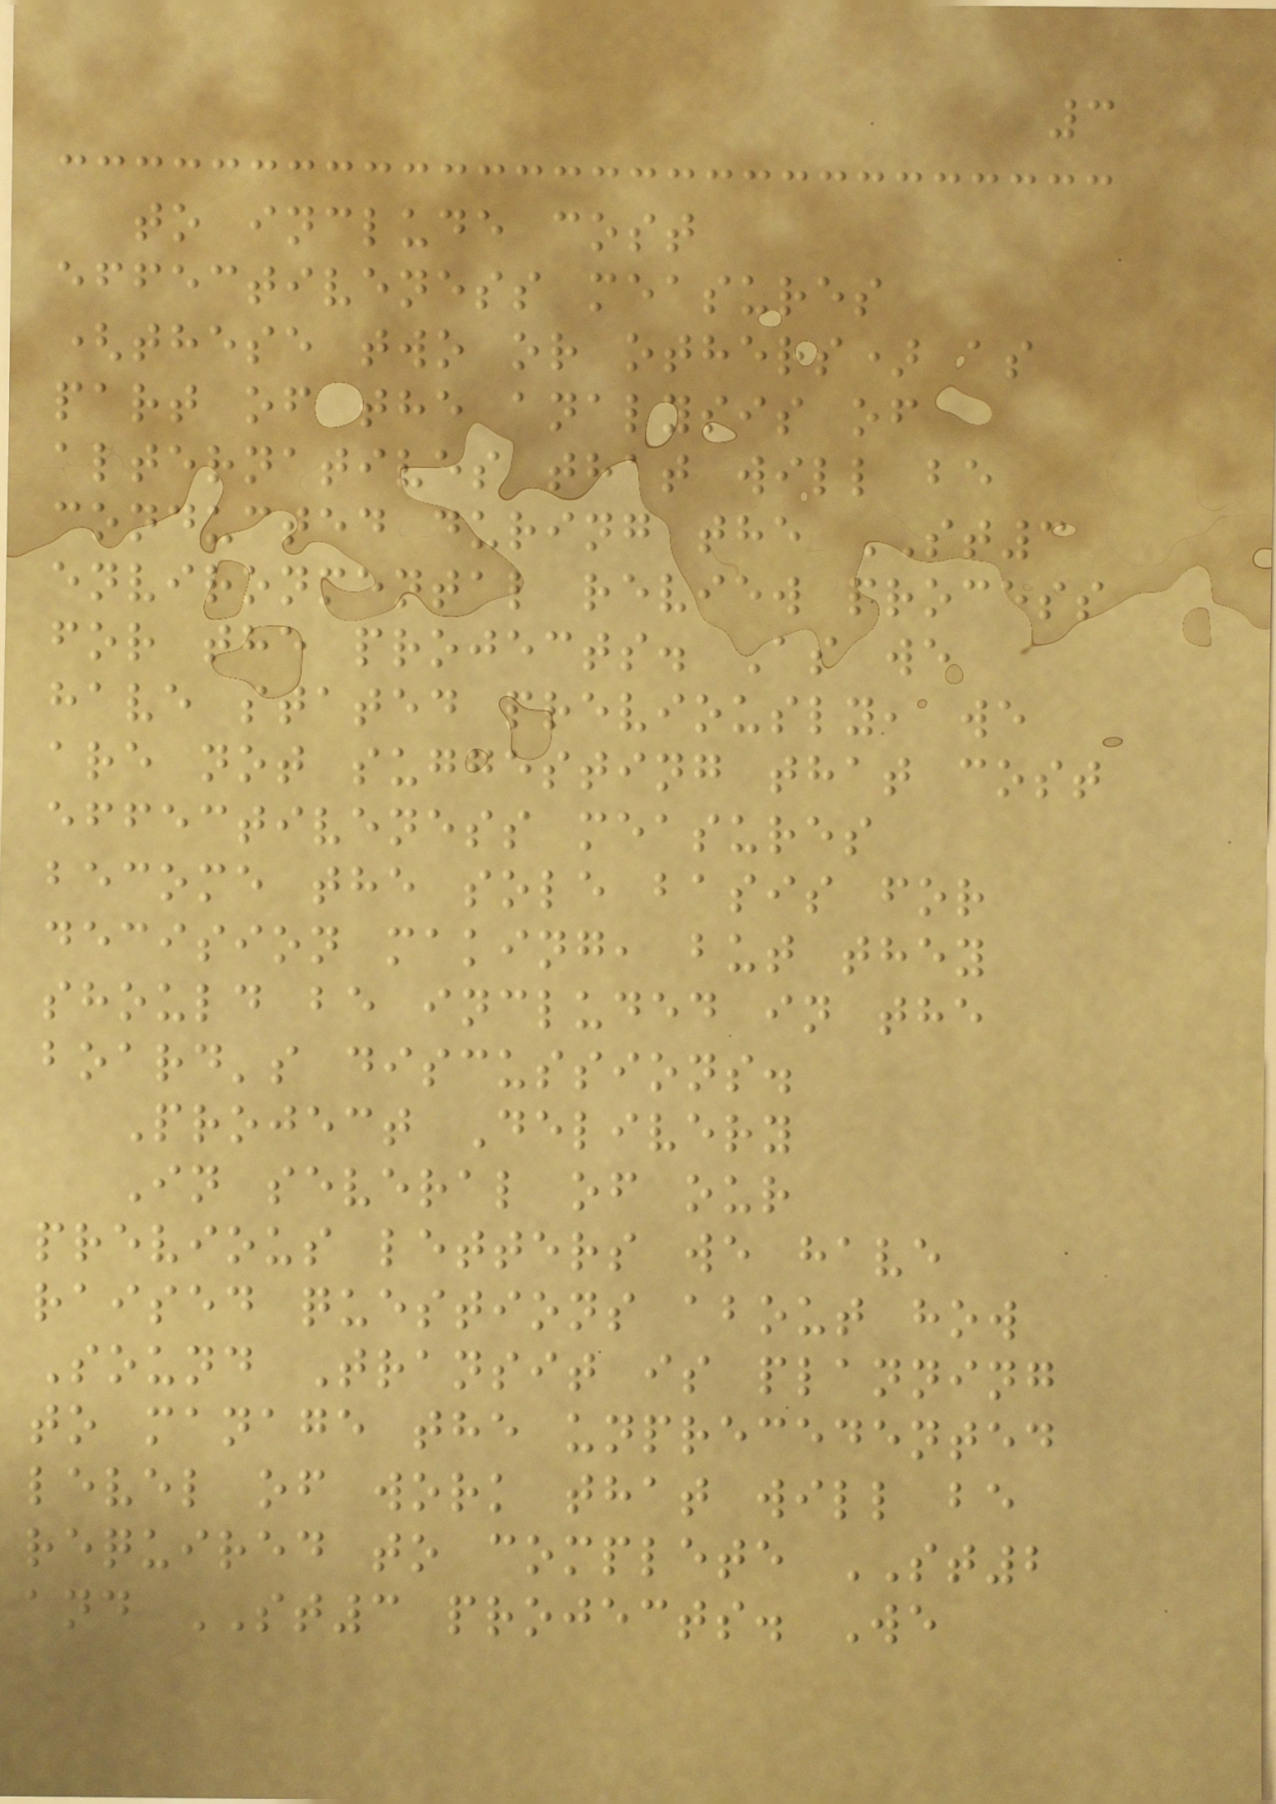3
to include cost
effectiveness measures
(these two or others) as
part of the analysis of
alternatives that will be
conducted during the ST3
environmental review process
for the projects. As we
have stated previously, we
are not suggesting that cost
effectiveness measures
become the sole basis for
decision making, but they
should be included in the
board's discussions.
Project Delivery
In several of our
previous letters we have
raised questions about how
Sound Transit is planning
to manage the unprecedented
level of work that will be
required to complete ST2
and ST3 projects. We
